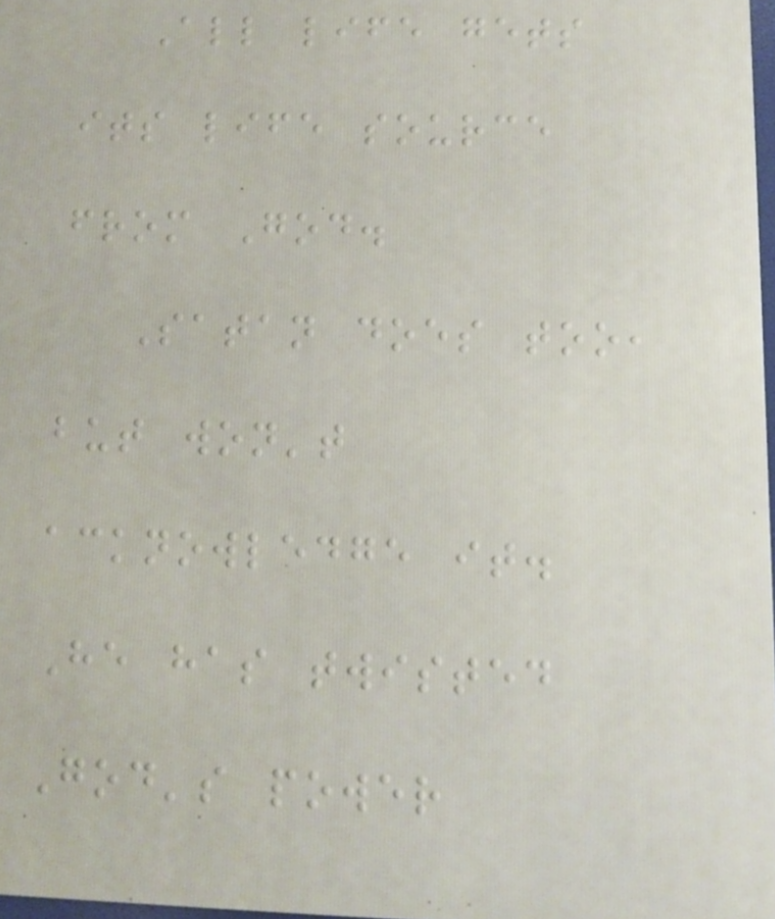All life gets
its life source
from God.
Satan does too,
but won't
acknowledge it.
He has twisted
God's power
